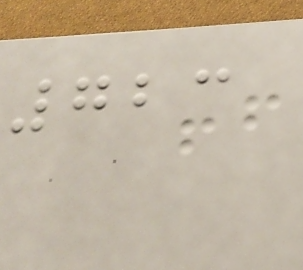723
